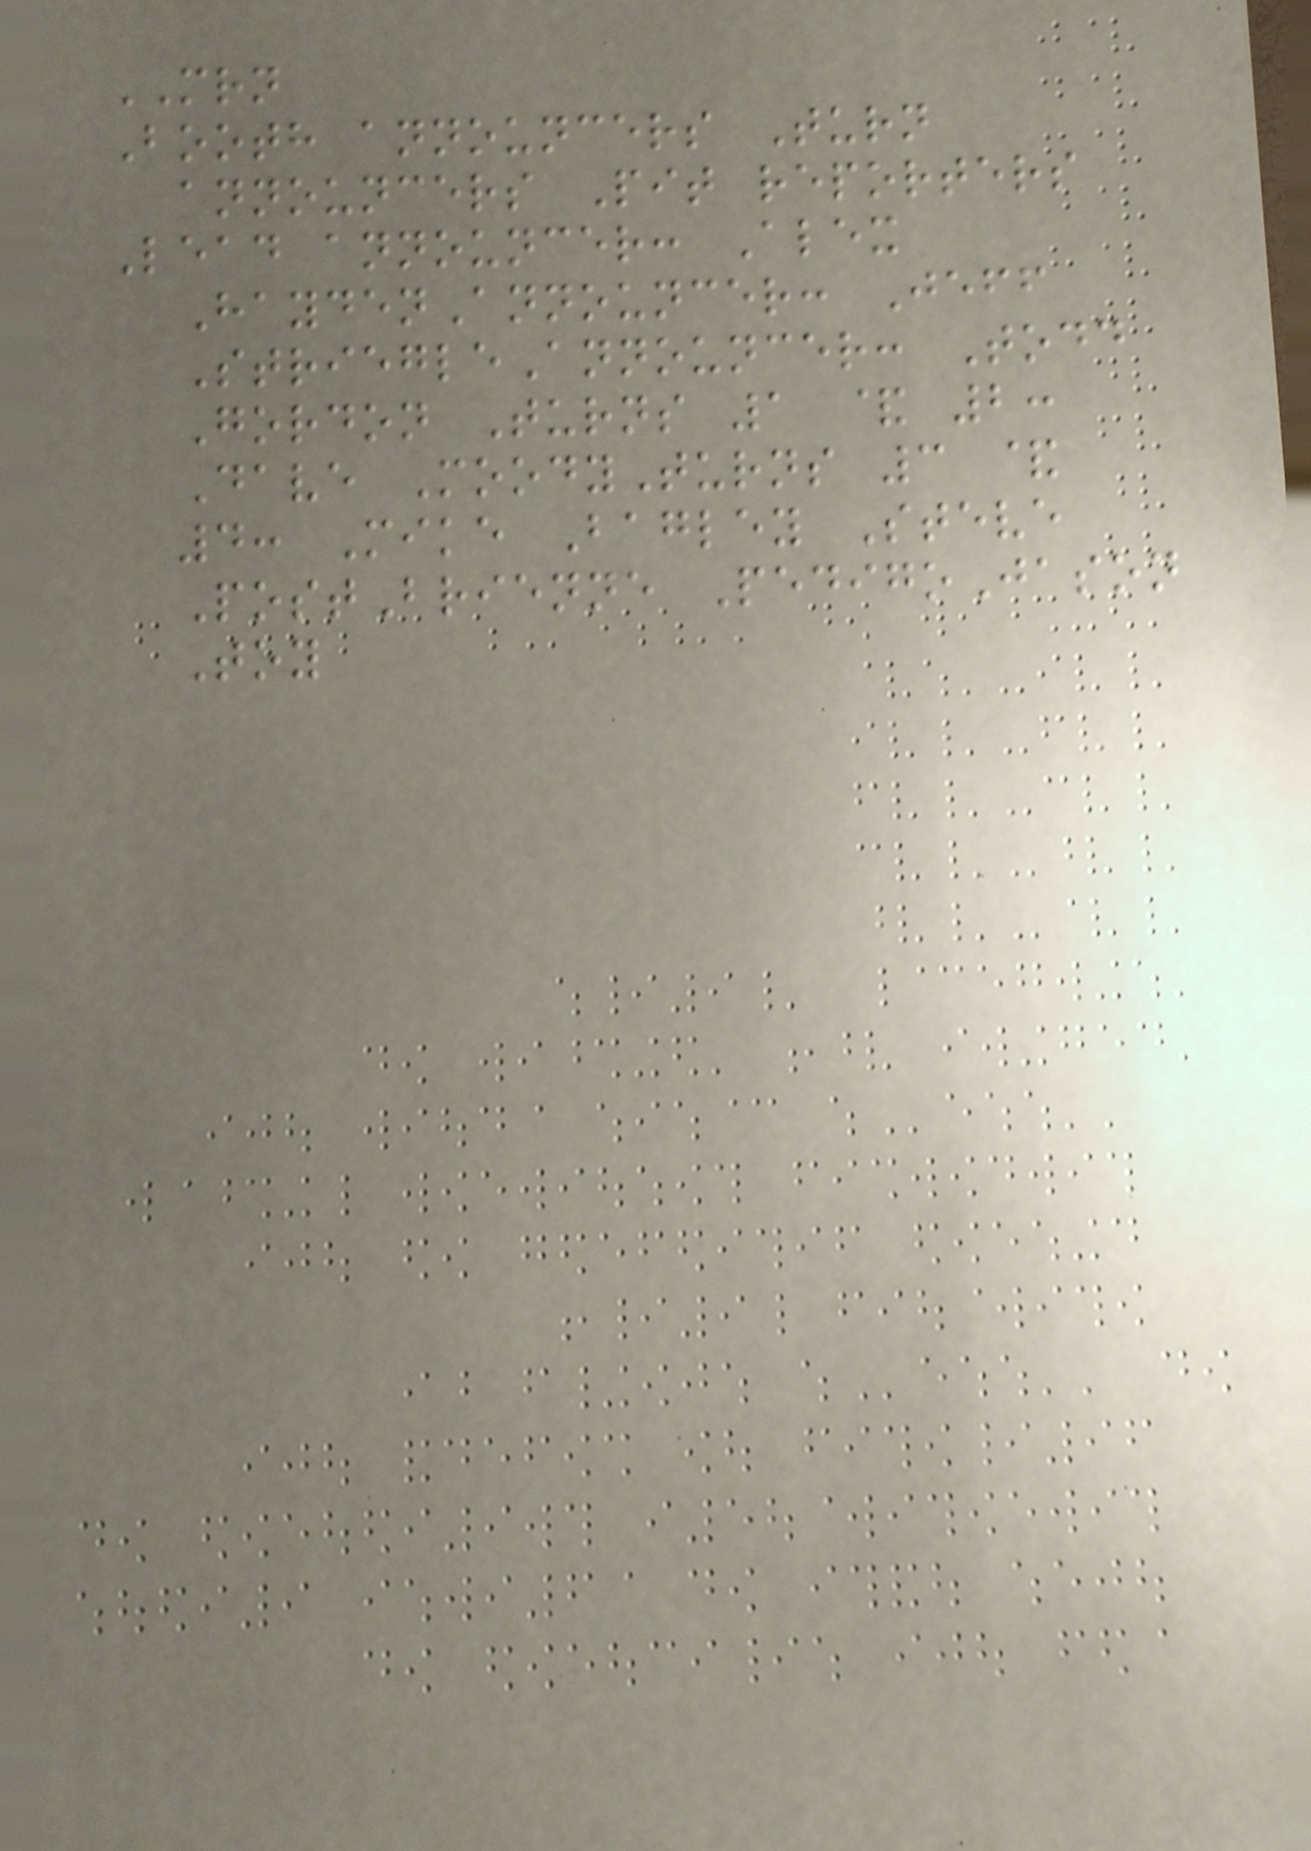MRN
Booth announcers Turn
announcers Pit reporters
Lead announcer: Alex
HaydenAnnouncer: Jeff
StriegleAnnouncer: Todd
Gordon Turns 1 & 2:
Dave MoodyTurns 3 &
4: Mike Bagley Steve
PostBrienne PedigoJason
Toy
